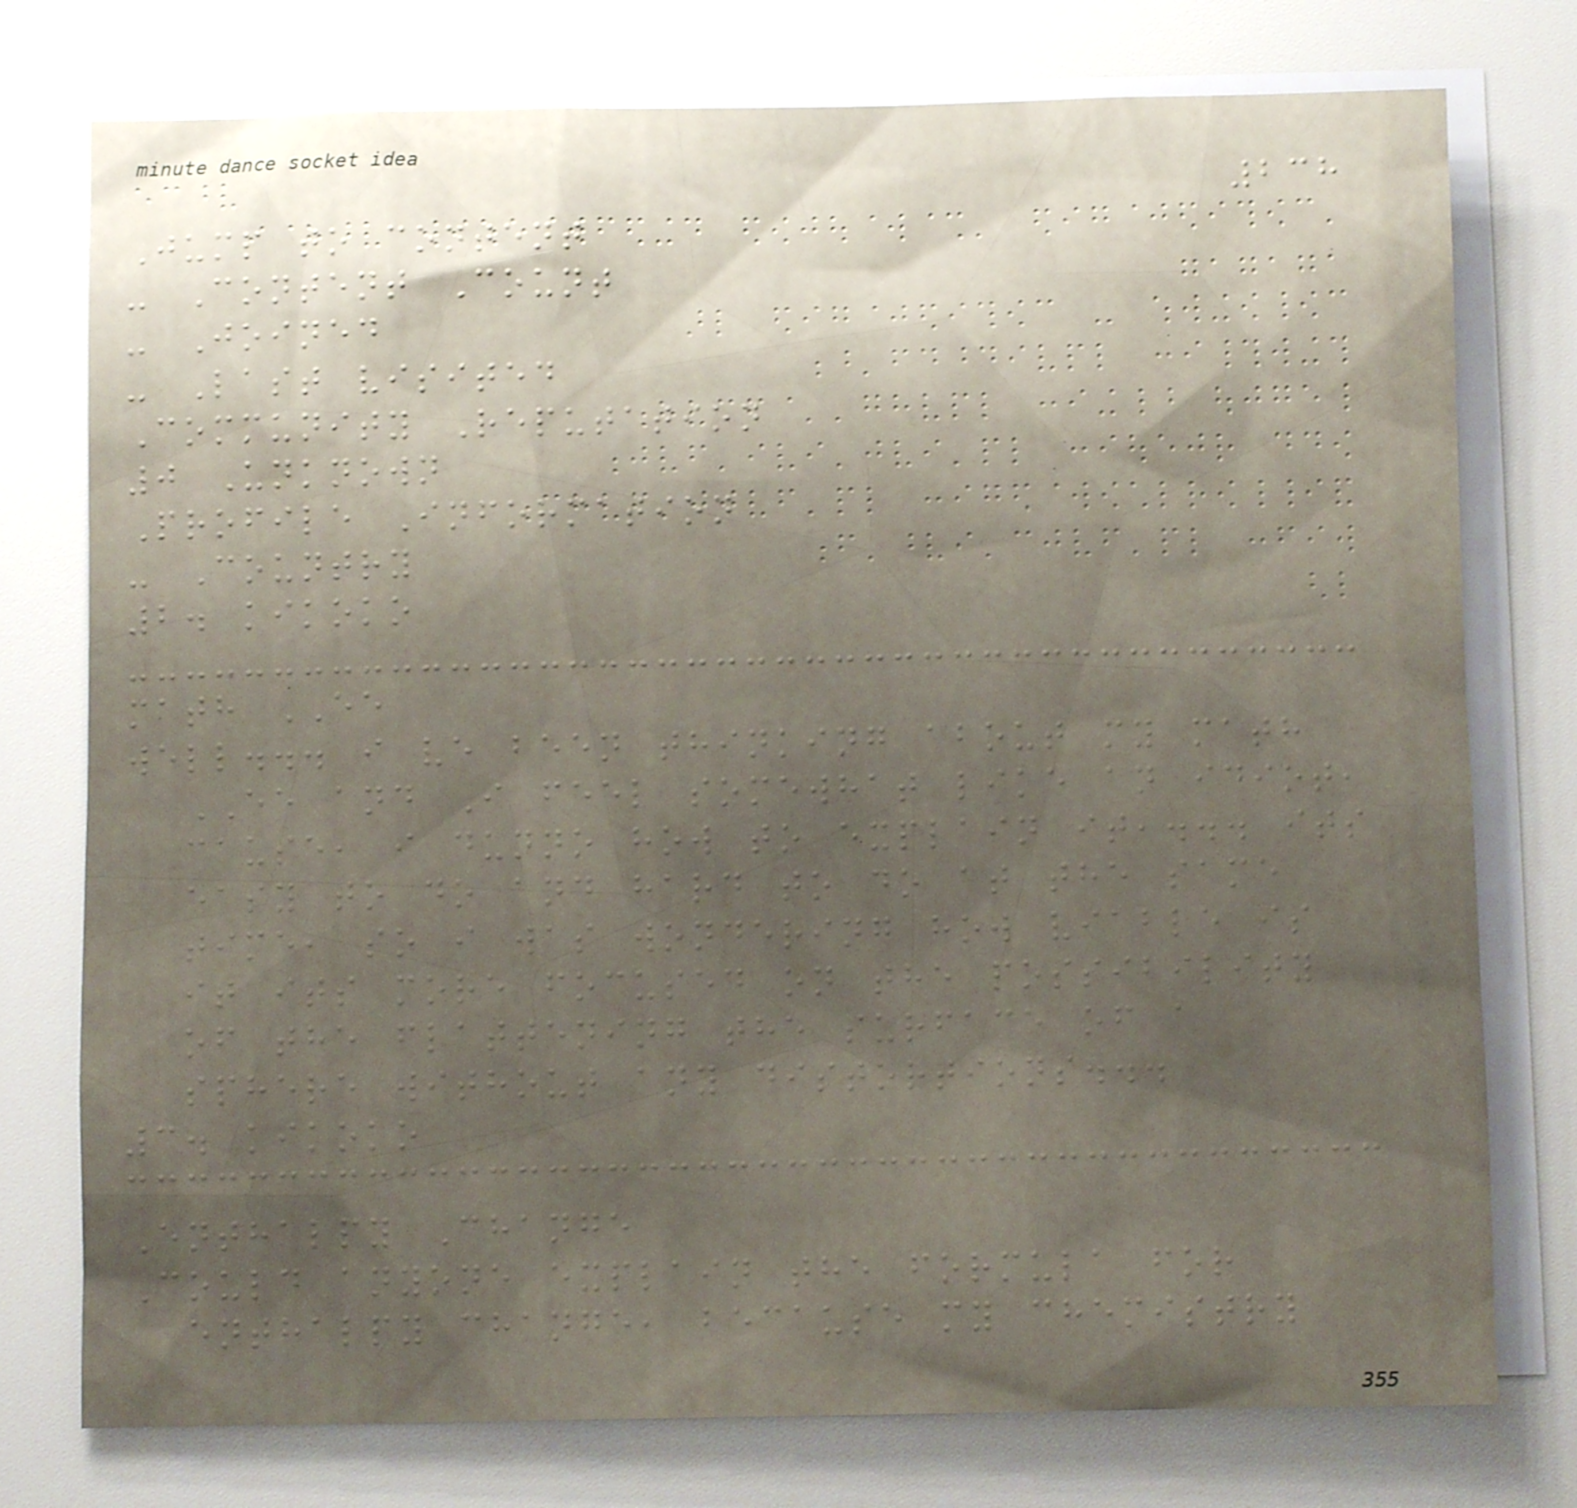238
Jump to content
- Content Count
- Joined
- Last visited
Community Reputation
0 Unknown
Profile Information
- Country
2. kikoko
math EE
well... i ve been thinking about my math
EE and I feel somewhat like an idiot,
cause, i dunno how to explain it,... its
easy to do and hard to do at the same
time, so i was wondering how viable is
it its more focused on the possibility
of the flattening the surface of a
sphere without any distortions...
3. kikoko
Enthalpy Change
Could anyone explain the formula for
enthalpy change, because my chemistry
